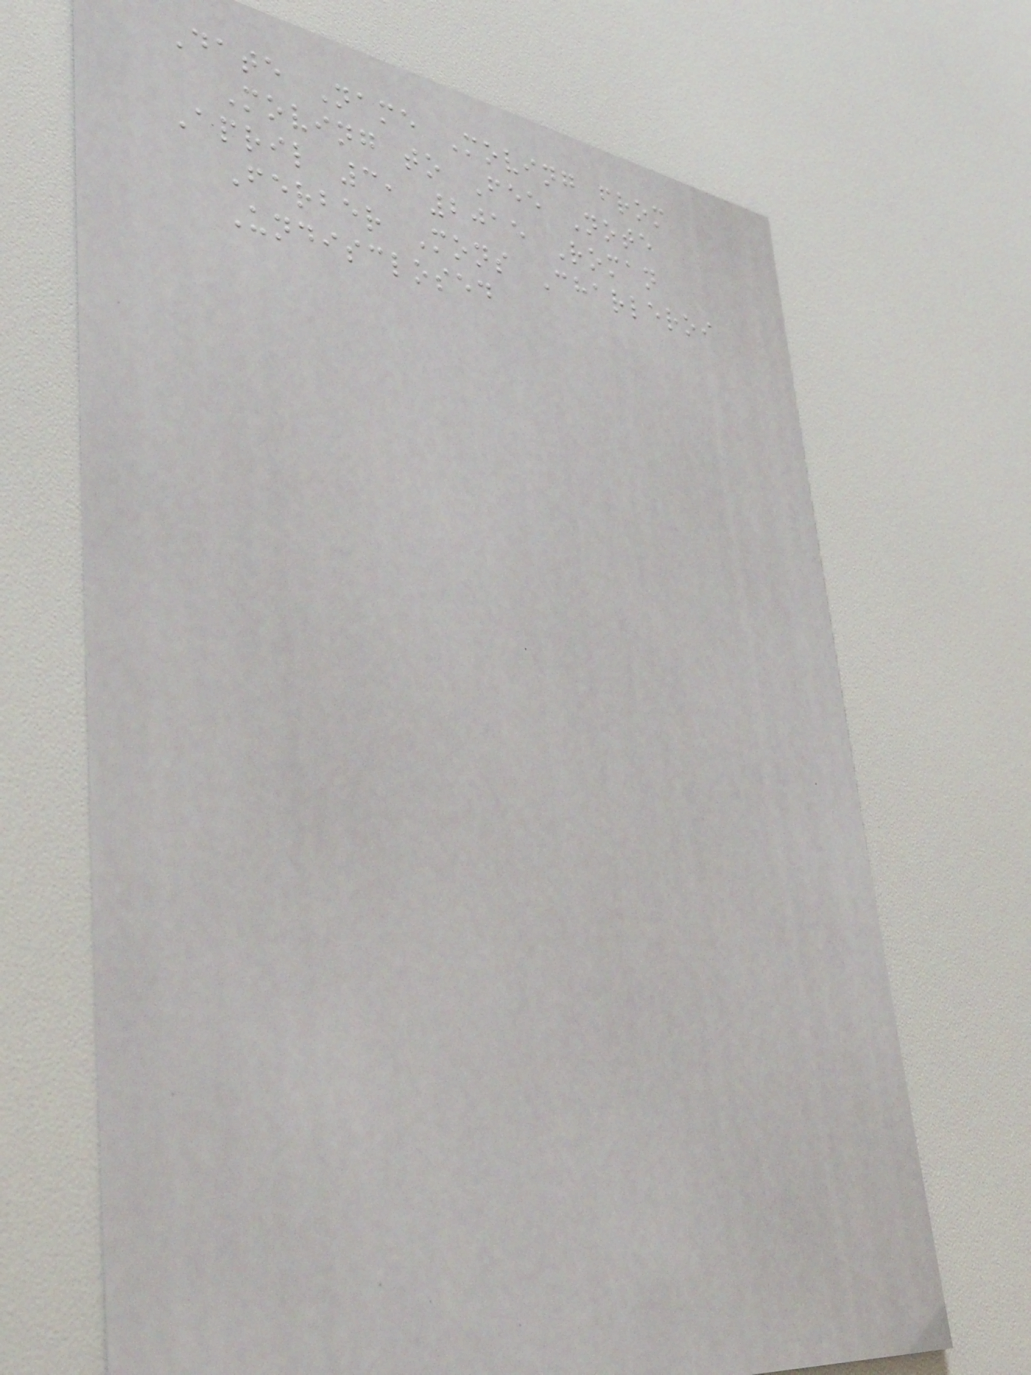Date Name Moving from
Moving to Fee Note
April 3, 2015 Roman
Ferber Mons Charleroi
Undisclosed
